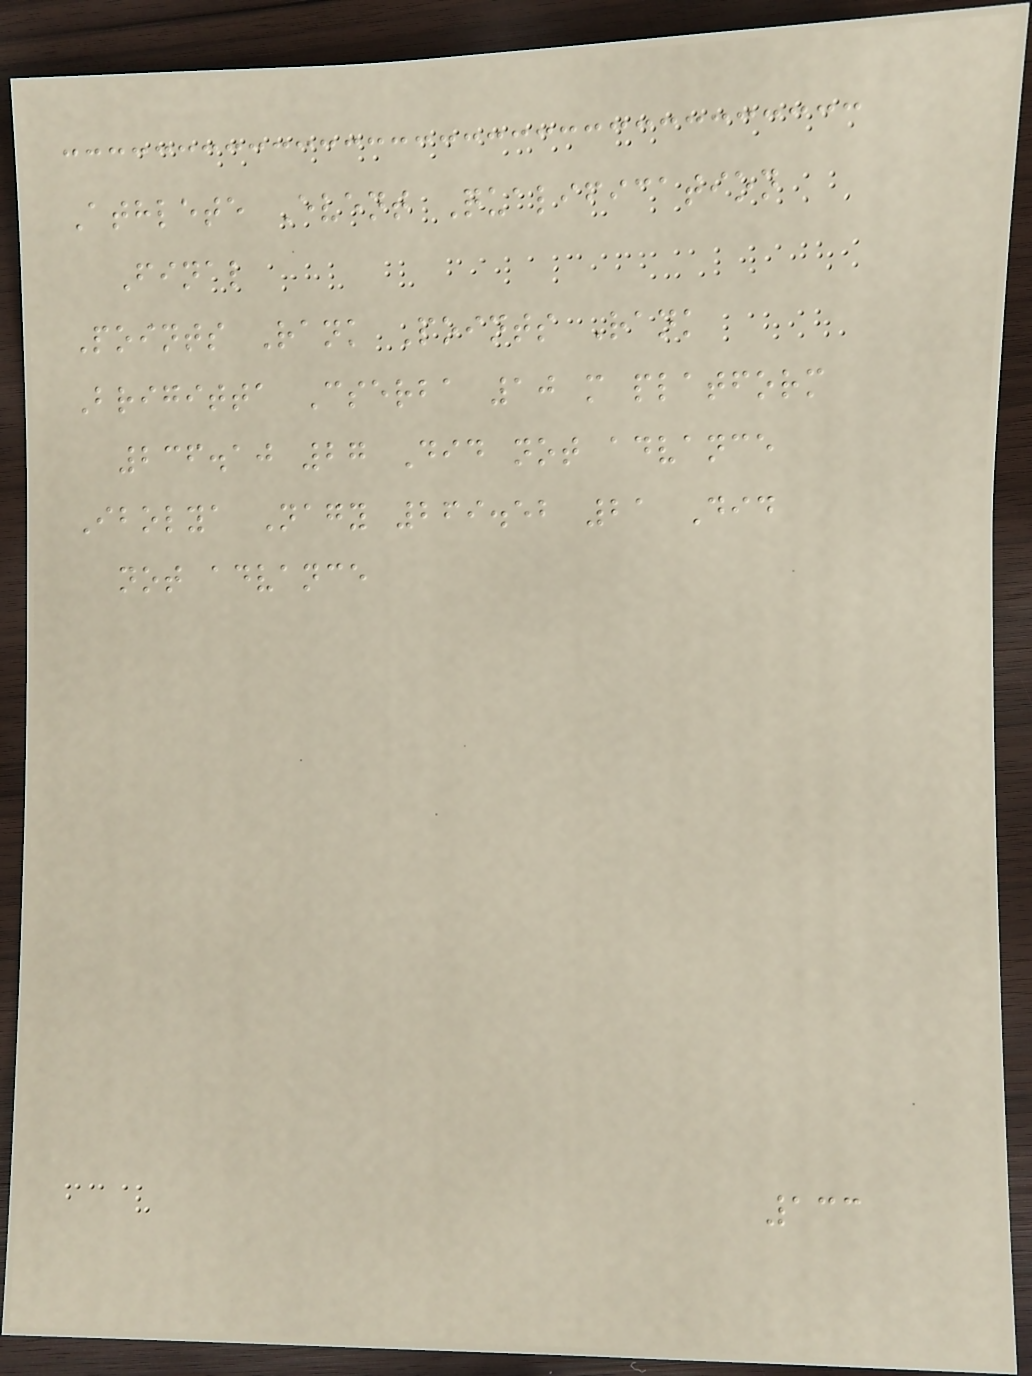Athlete Event Qualification
Final
Points Rank Points Rank
Brigitta Cserba 10 m platform
236.10 27 Did not advance
Ibolya Nagy 269.52 21 Did
not advance
133
